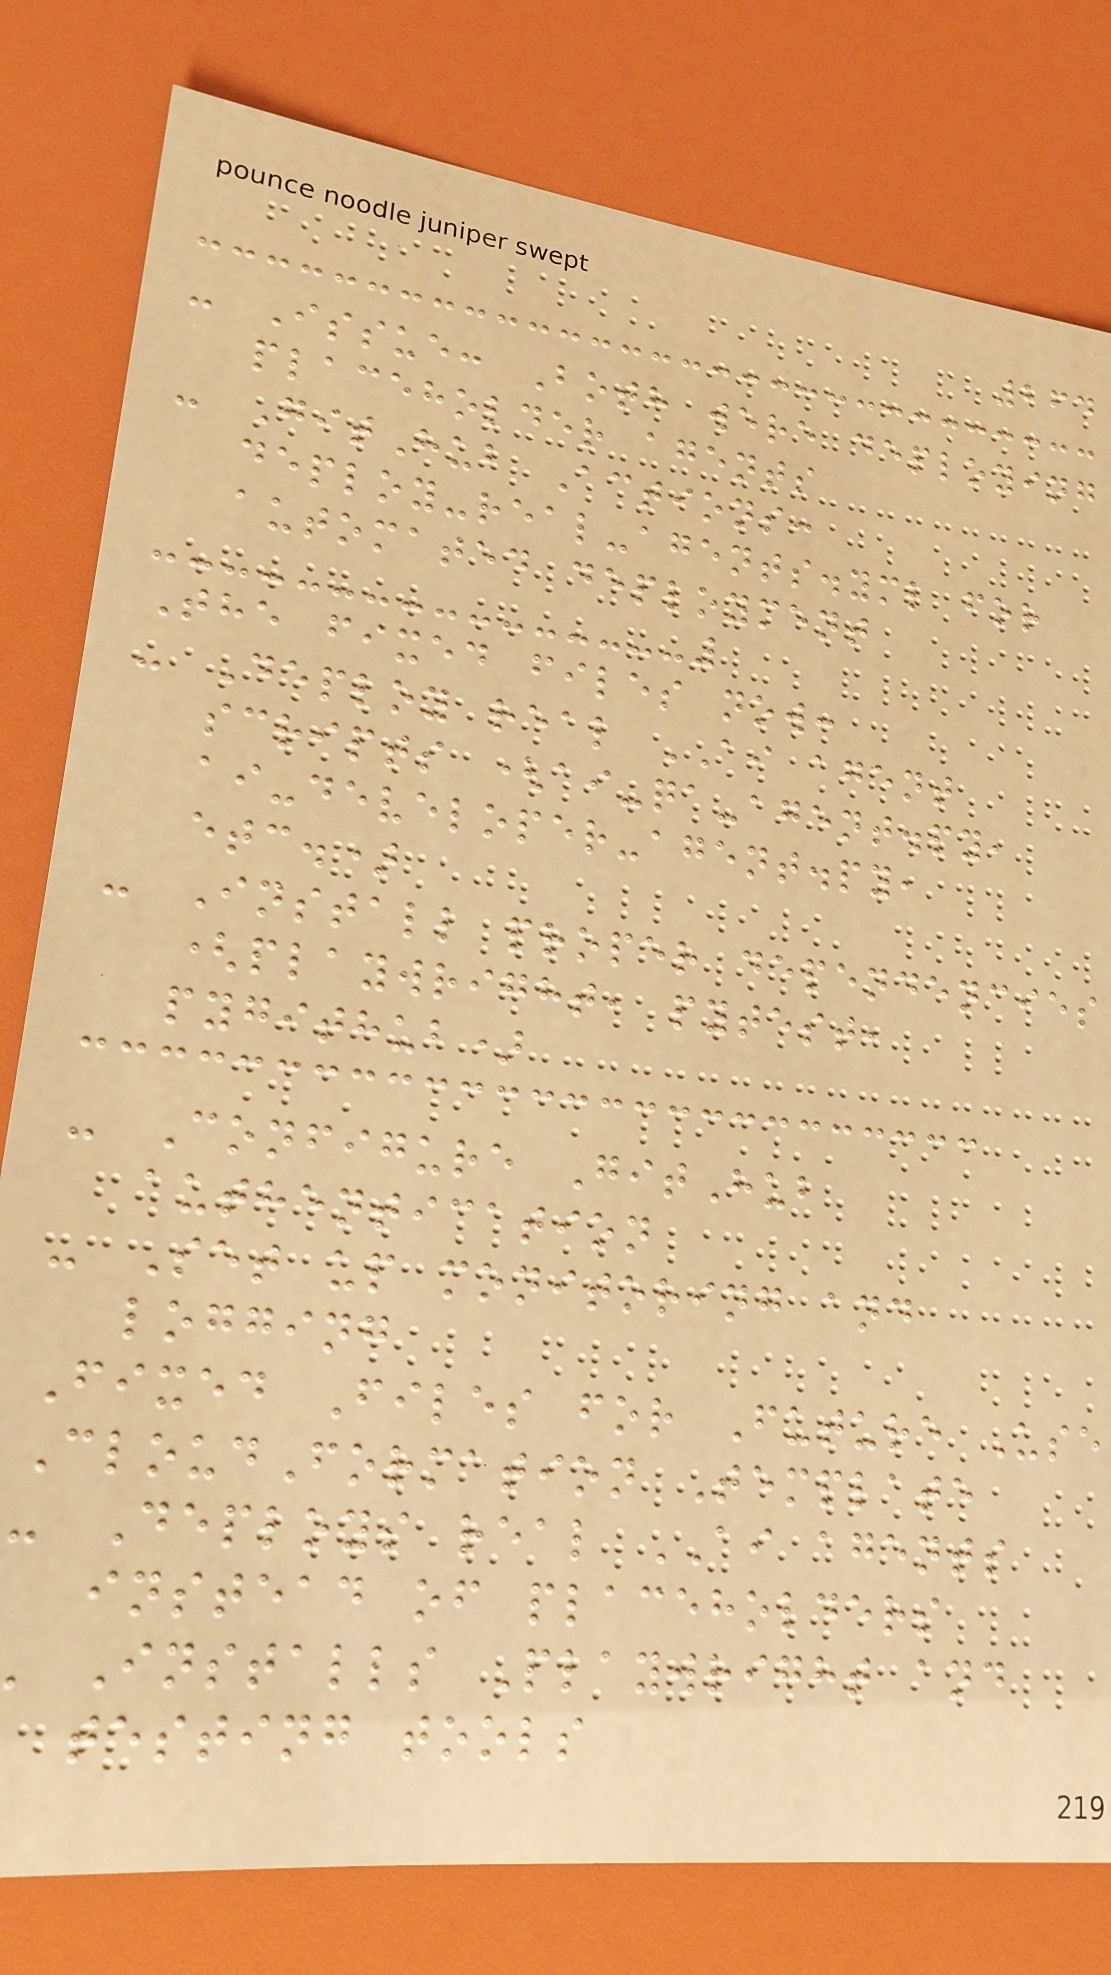264
- Issue: Both were deploying
placeholder agents
- GitHub Actions:
deploy-real-agents.yml for
automated deployment
The fixed files now:
- Deploy real AI agent
scripts (ai-qa-agent.py,
ai-developer-agent.py,
etc.)
- Install proper dependencies
(playwright, pytest,
pygithub)
- Configure GitHub
authentication
- Set up monitoring and
logging
Fixed Files for Future Use
CloudFormation Template
- Deploys real AI agents
instead of placeholders
Installs Playwright and
testing tools
